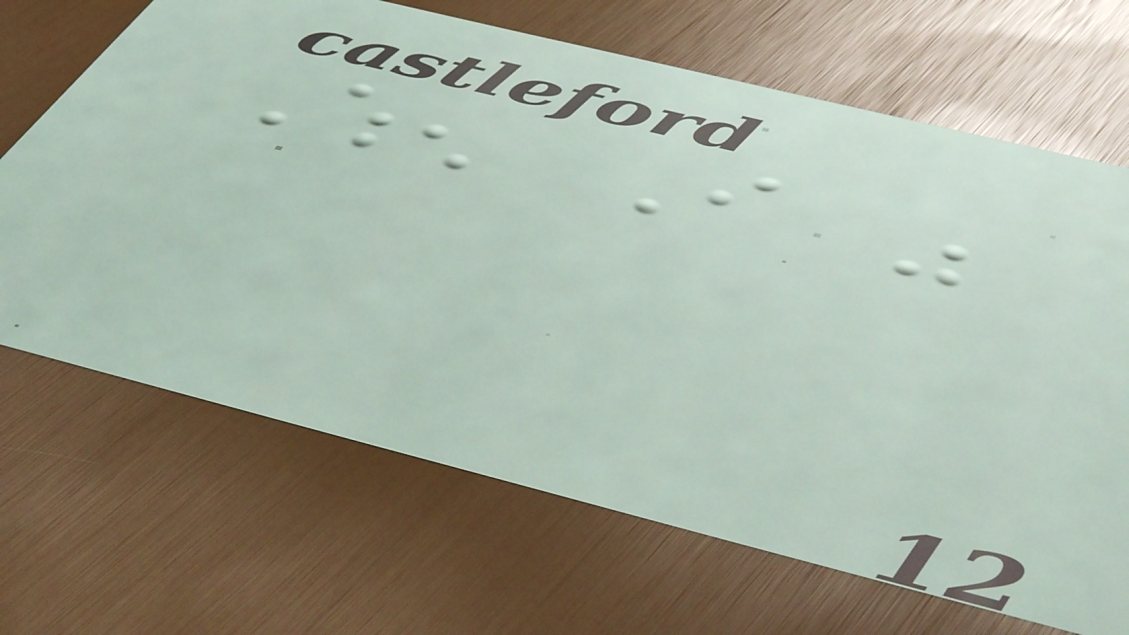When I was
